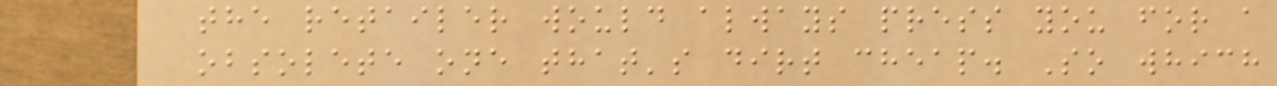the retailer would always press you for a
obsolete one that's dirt cheap. So which
